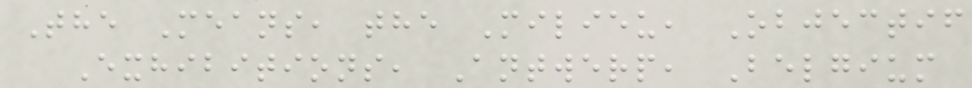The Means, the Milieu, Objectif
Exhibitions, Antwerp, Belgium
